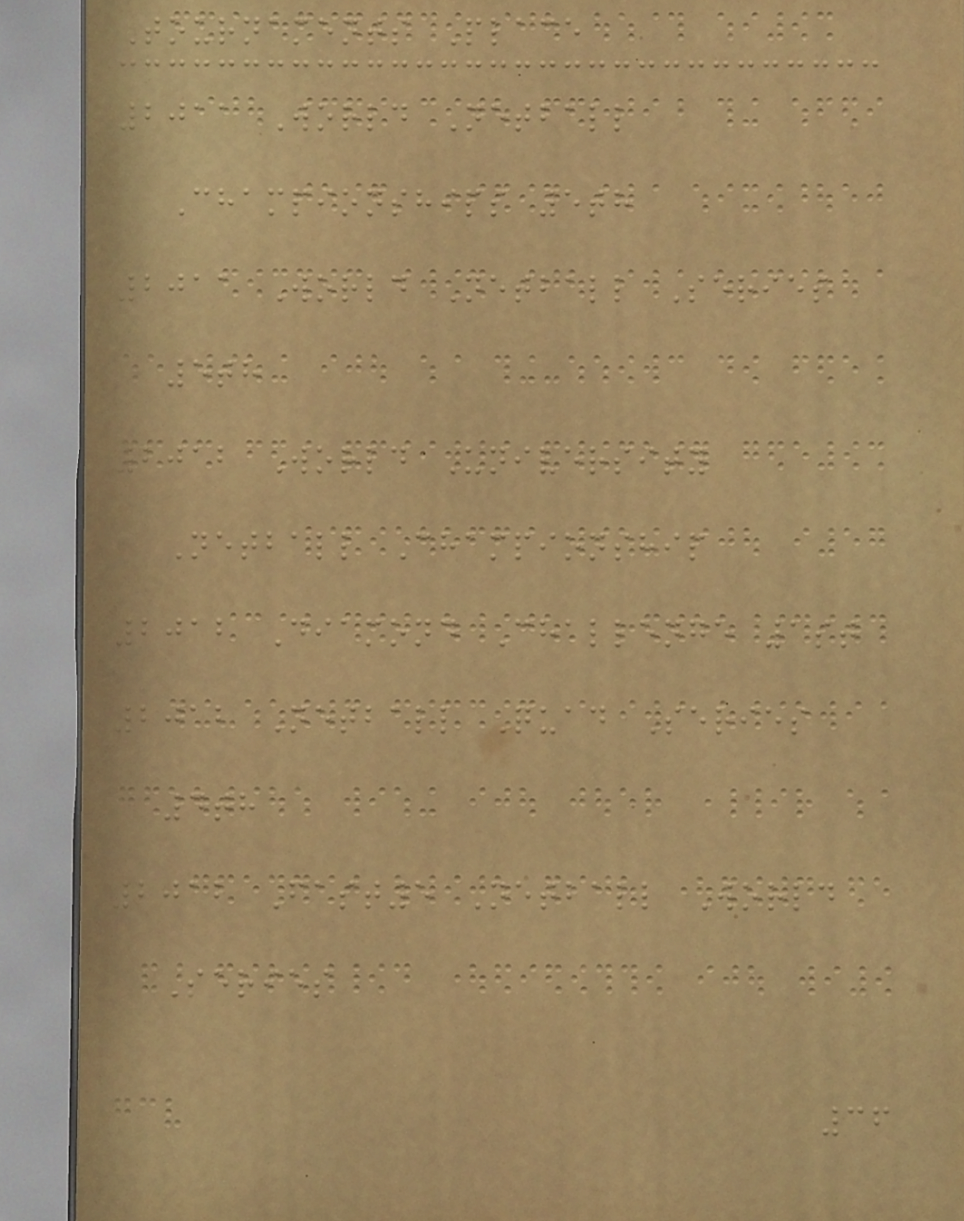Tournaments Place
2011 World Netball
Championships 5th
2011 World Netball Series
5th
2012 World University
Netball Championship
2012 Diamond Challenge 1st
2012 Netball Quad Series
4th
2012 Fast5 Netball World
Series
36
